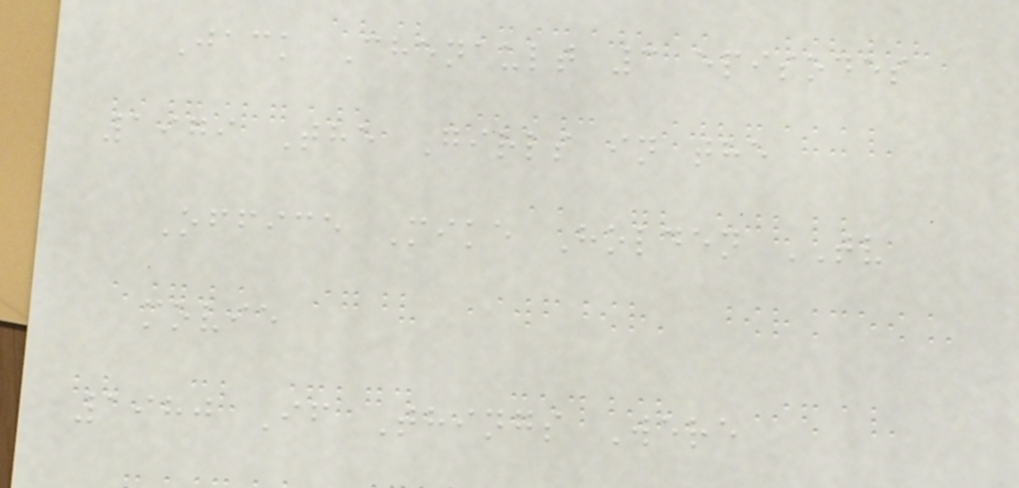Jack Chenault 3 episodes
1979 The Girls in the
Office Mike Holden TV
movie
1980 If Things Were
